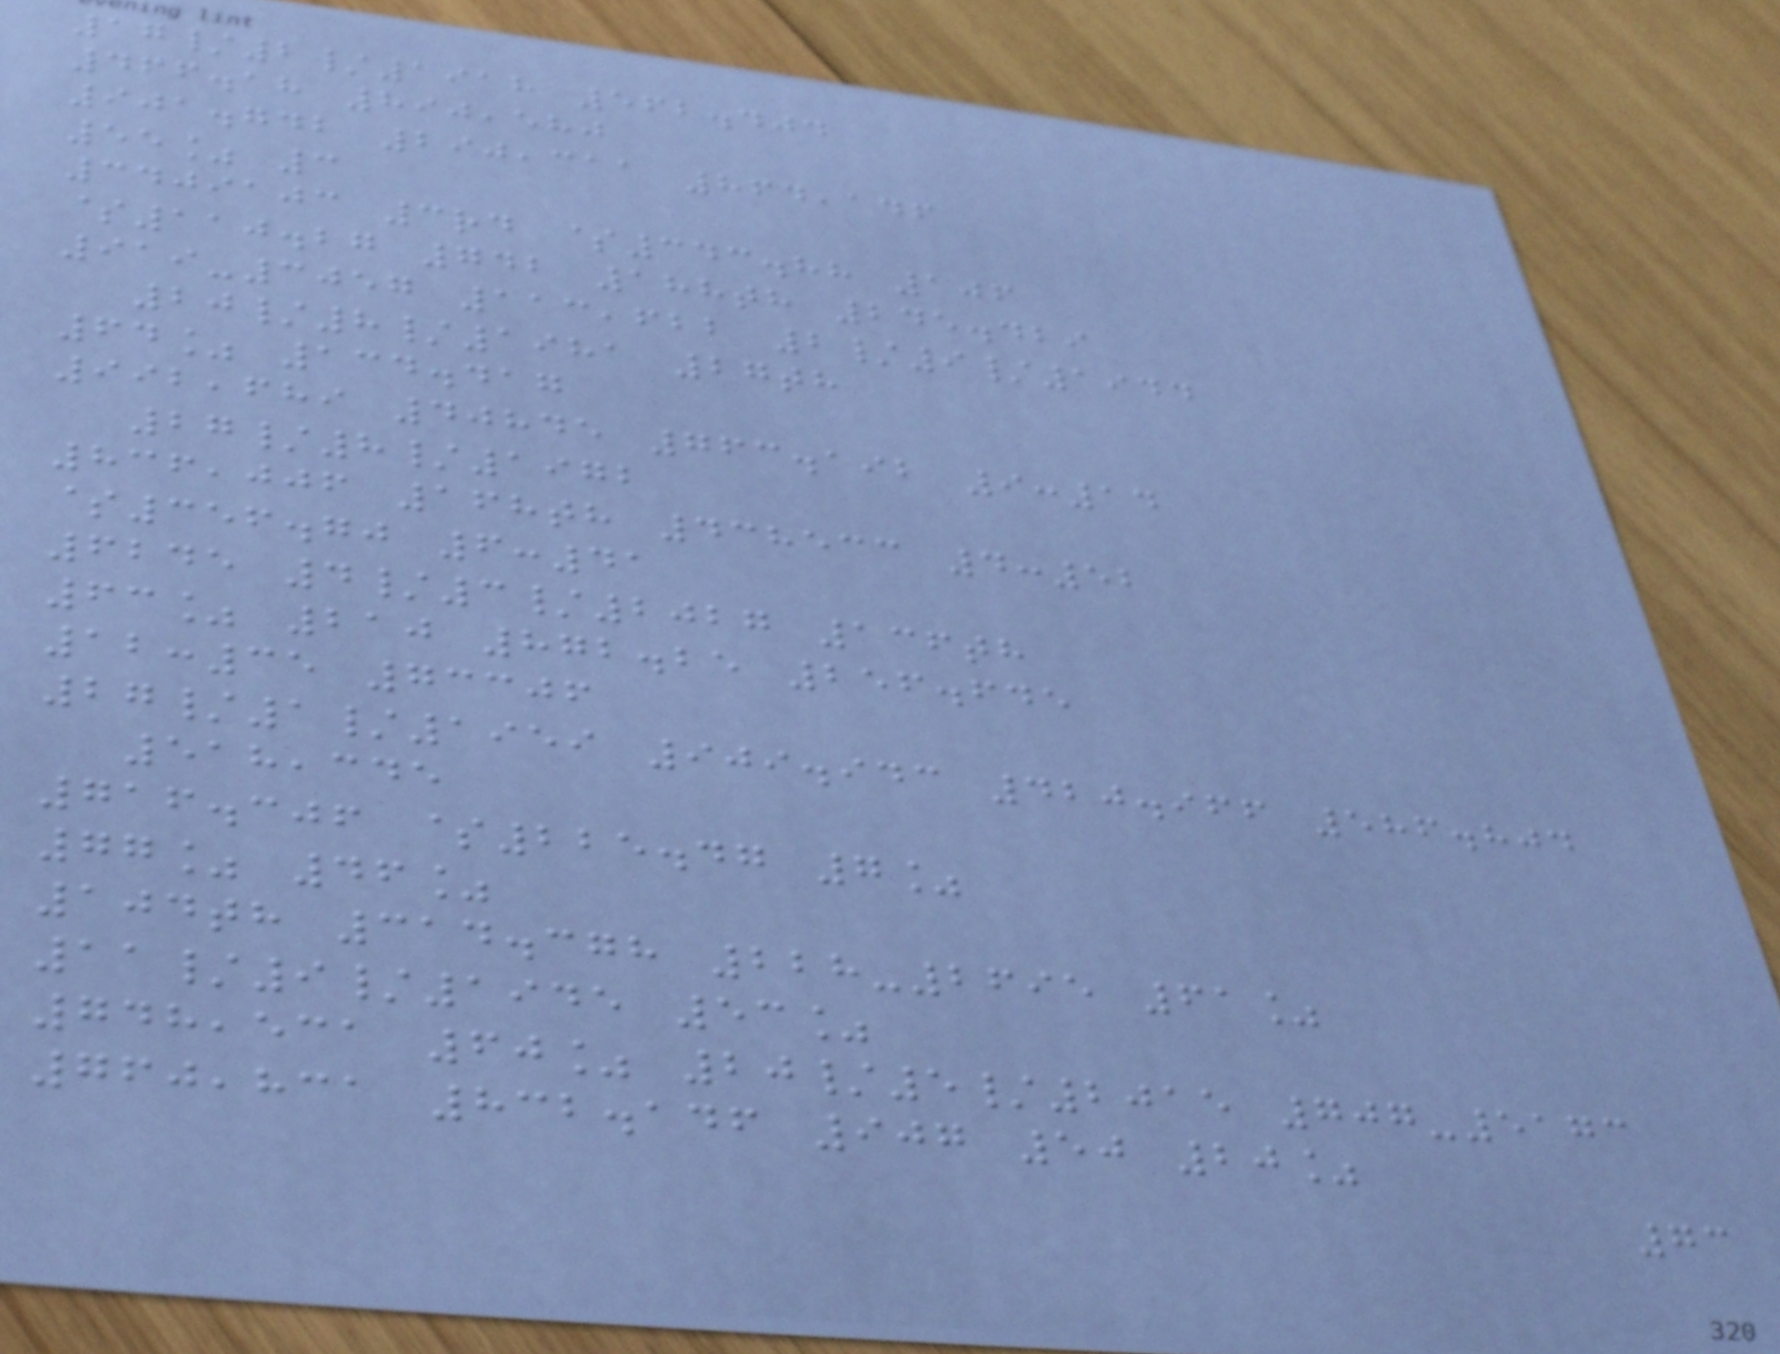17/2/1918 562.404
466.18 890,580
901.742 290,311 864,146
55% 3
3409103 3rd $343.88 106
$110.27 742 188th 245.429
919-3057 113,622 2/9/1944
20/8/1981 27th
64% 134.417
992,689 40845 763.192 9:14
27/8/1972
836,006 168th 438533 4:52
$356.70 6:41
6245 4/3/2027 136th
63% 210 872.25 256.645
12:35 73306
27/1/1959 909.943 420.966 586.804
518,345
716.306 $225.47 7%
77% 46%
104th 314.378 228-2695 61%
11/9/1945 53%
748,531 60% 20/5/2015 707-5173
760,831 832.146 907 50 20%
73
